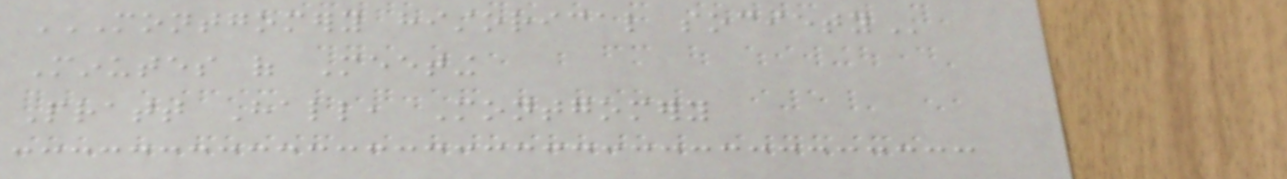MONTGOMERY HISTORICAL SOCIETY
Minutes of Meeting
Pratt Hall, Montgomery
